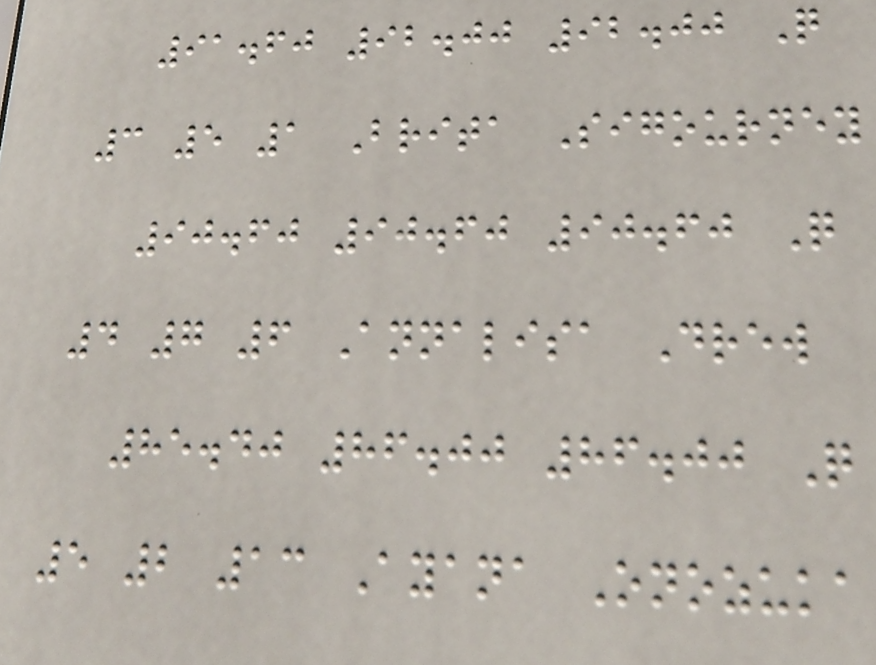91.60 92.00 92.00 Q
3 5 1 Brita Sigourney
90.60 90.60 90.60 Q
4 7 6 Annalisa Drew
85.40 86.00 86.00 Q
5 2 13 Ayana Onozuka
